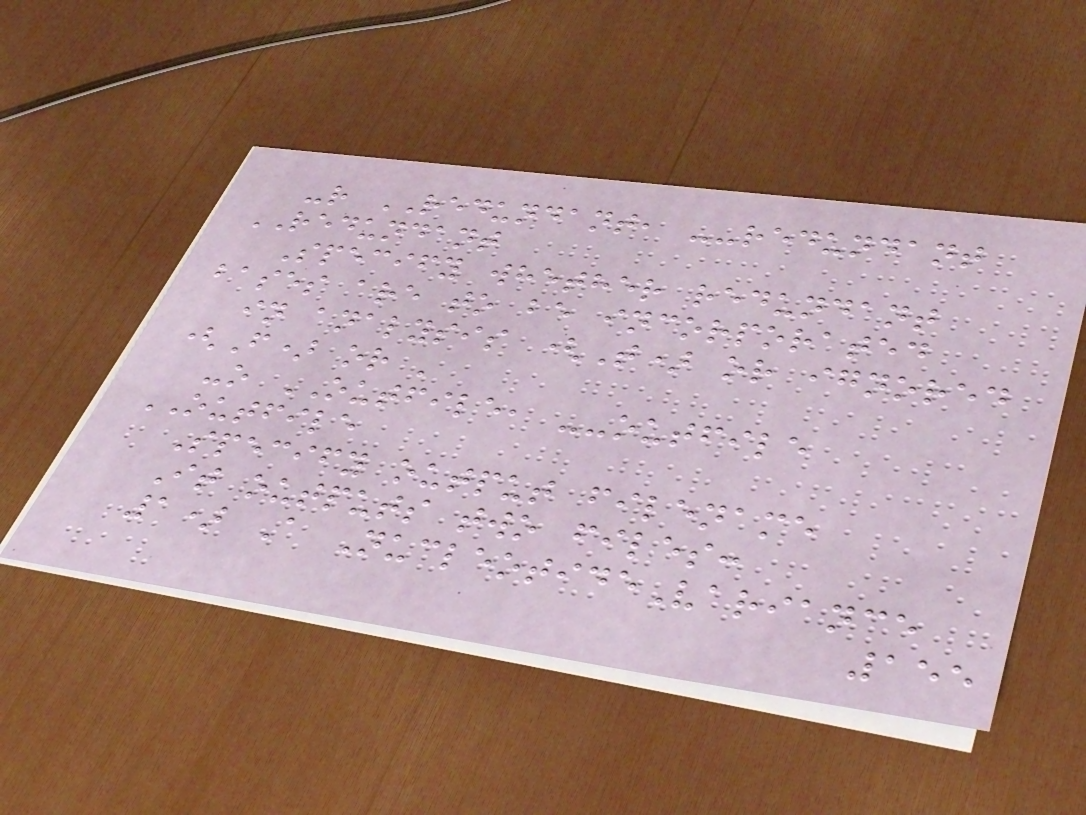-r REDUNDANT, --redundant
REDUNDANT
Specify whether redundant
bases are to be incorporated
in analysis (T) or ignored
(F) or '
-o OUTFILE, --outfile
OUTFILE
Specify output filename
It outputs two files:
1) A NucleotideVariance
155
